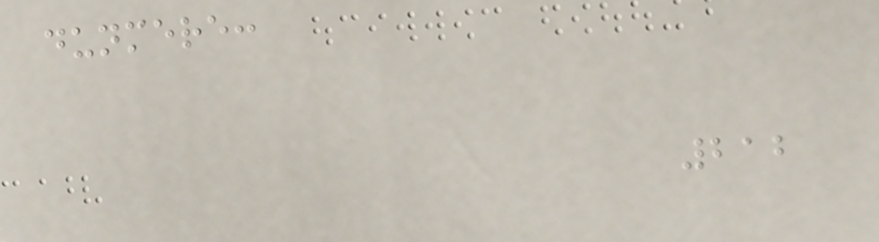dunmere:
212
